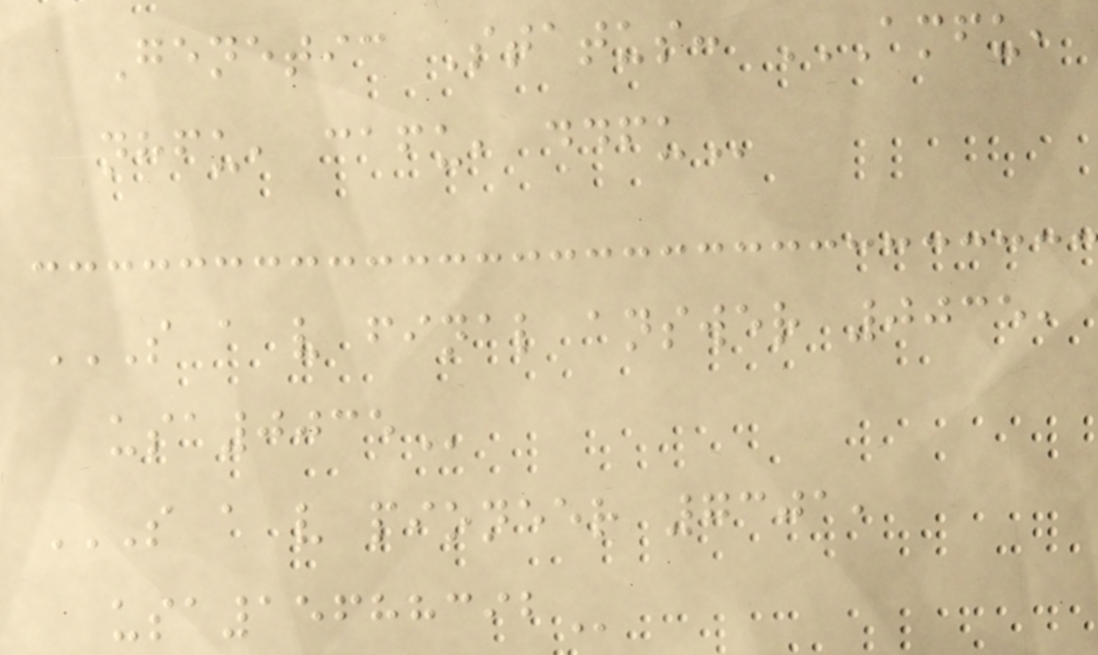Genetic Status: AMFU,
NHFU, CAFU, DDFU
S A V FINAL ANSWER 0035,
USA0035
S A V PIONEER 7301,
USA15688392
